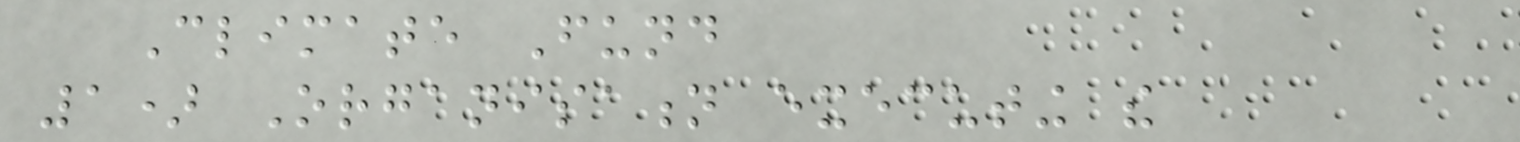Climate Fund
1) Organisation executing the
